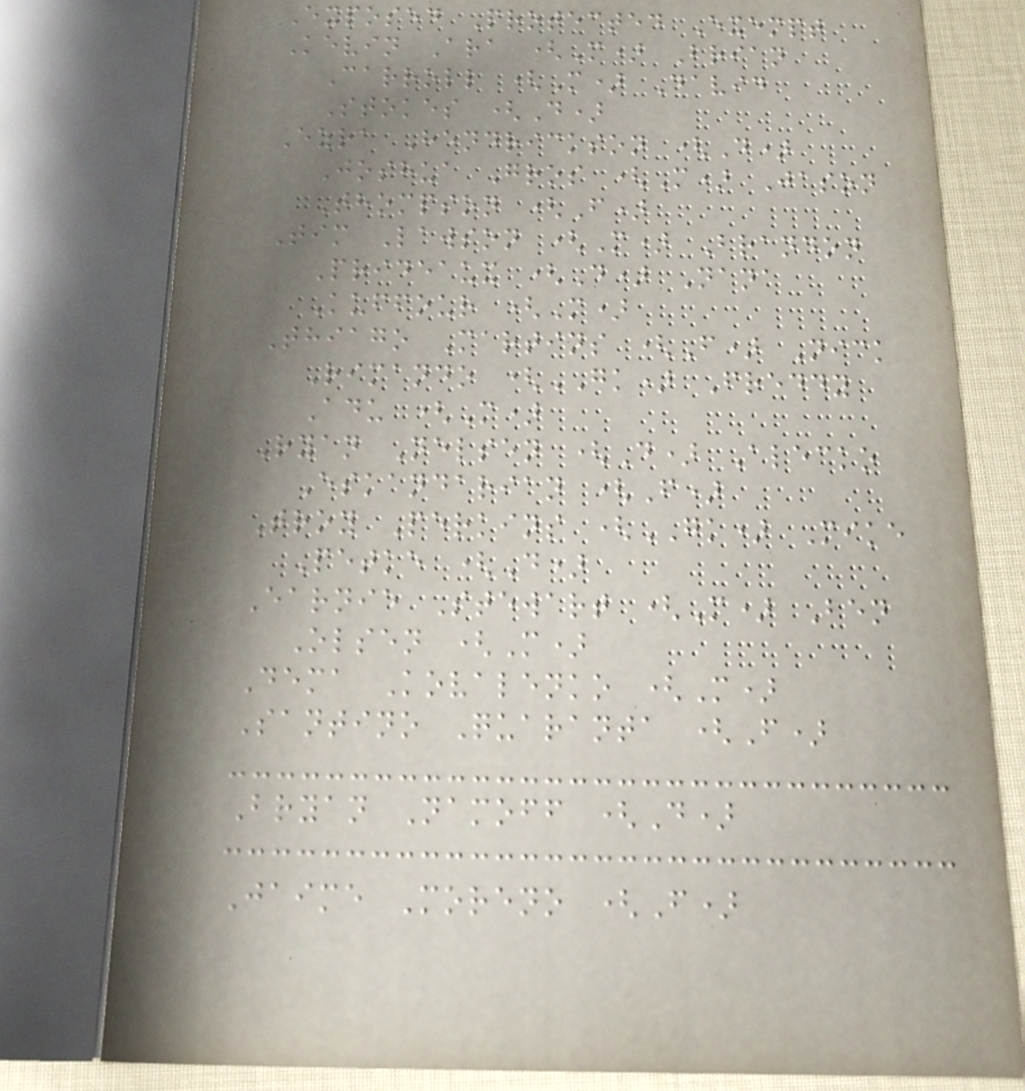Exposed Protected Exempt
Kevin Ara (M) Brian
Carroll (M) David
Stokes (D)
Ezra Hendrickson (D)
Joshua Gros (M) Jason
Thompson (F)
Tim Lawson (M) Brandon
Prideaux (D) Nana
Kuffour (M)
Thiago Martins (F) Nick
Rimando (GK) Freddy
Adu (M)
Ryan Nelsen (D) Alecko
Eskandarian (F)
Troy Perkins (GK) Mike
Petke (D)
Earnie Stewart (M) Ben
Olsen (M)
Dema Kovalenko (M)
Santino Quaranta (F)
Bryan Namoff (D)
Jaime Moreno (F)
